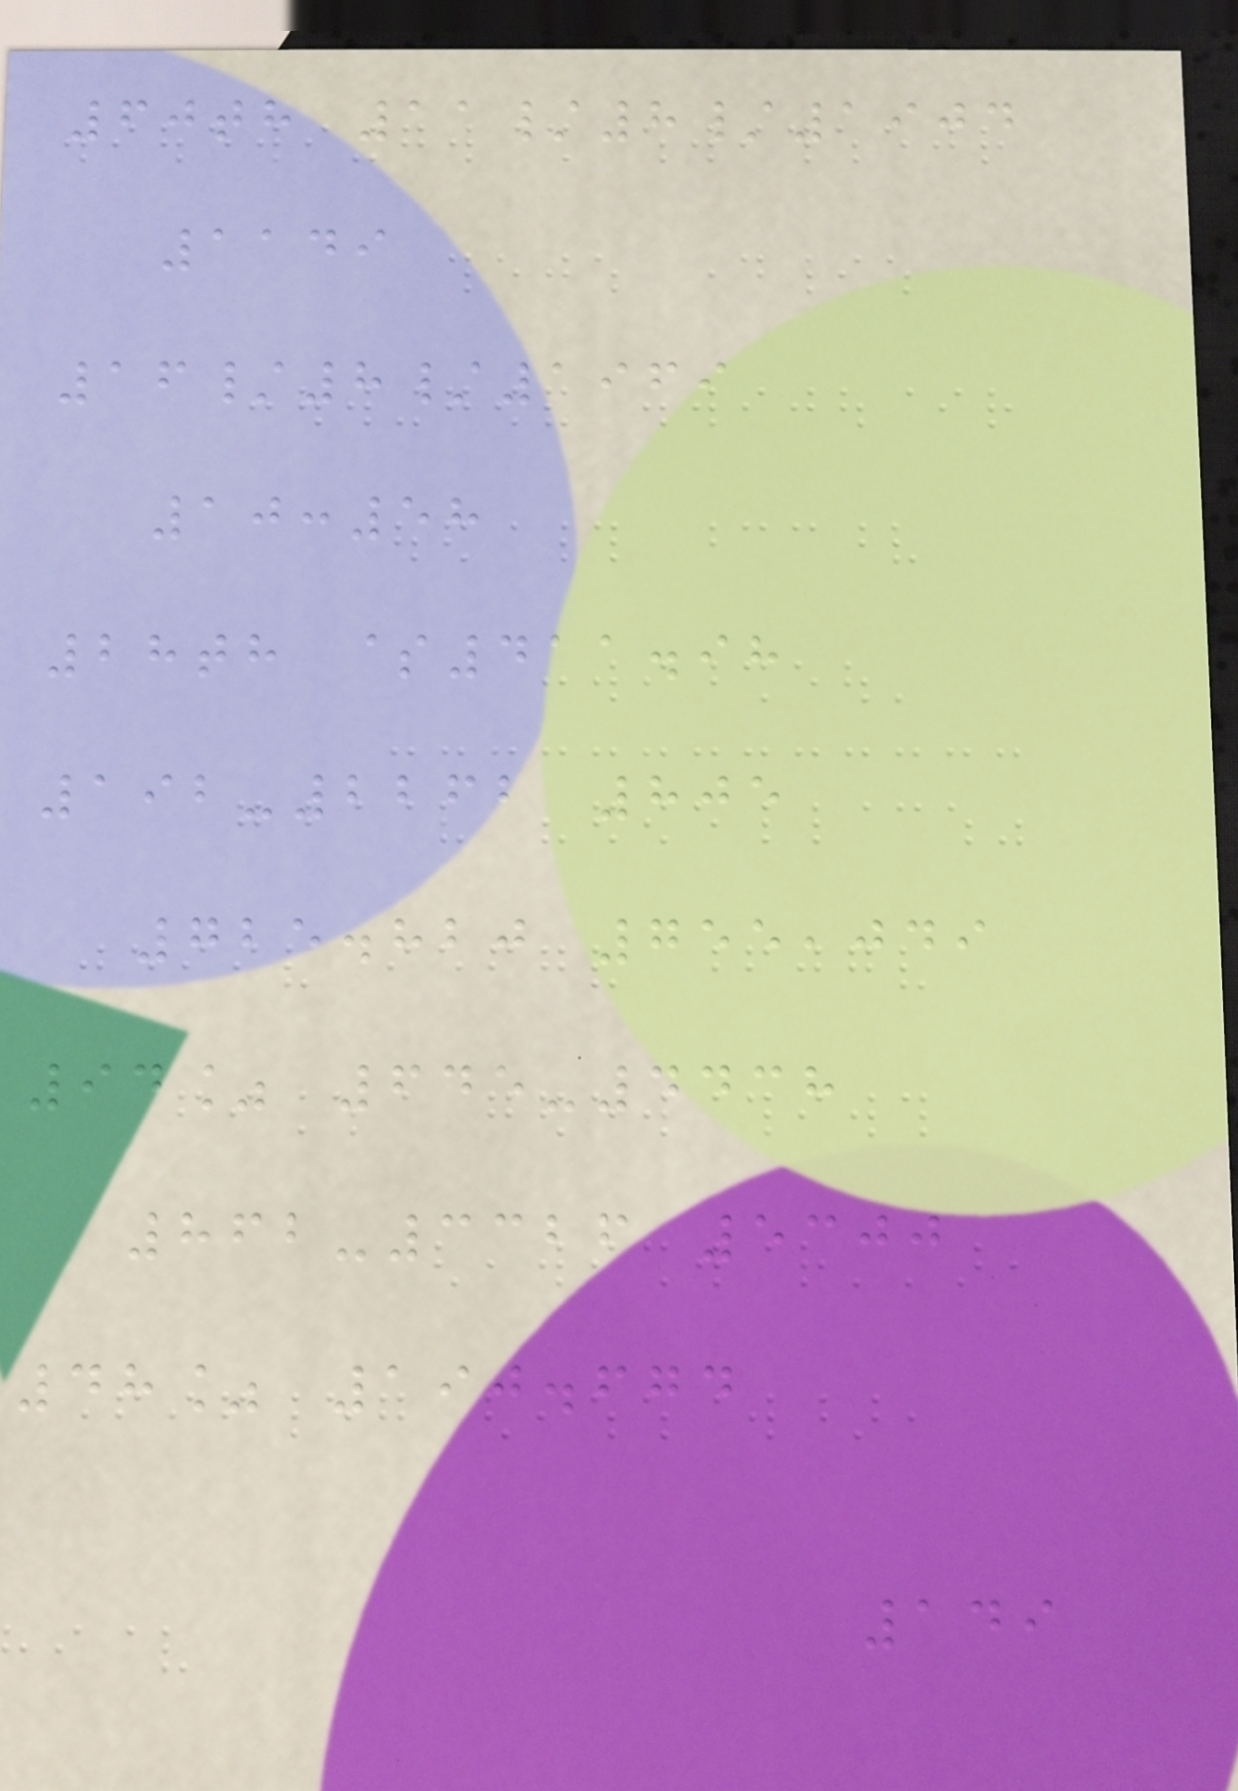60th 11/8/1904
1149
16/8/1969
10:58
28th $411.98
192-2262 805
725.820 755,049
94% 645-4438
862-3326 5300
48% 190.674
149
